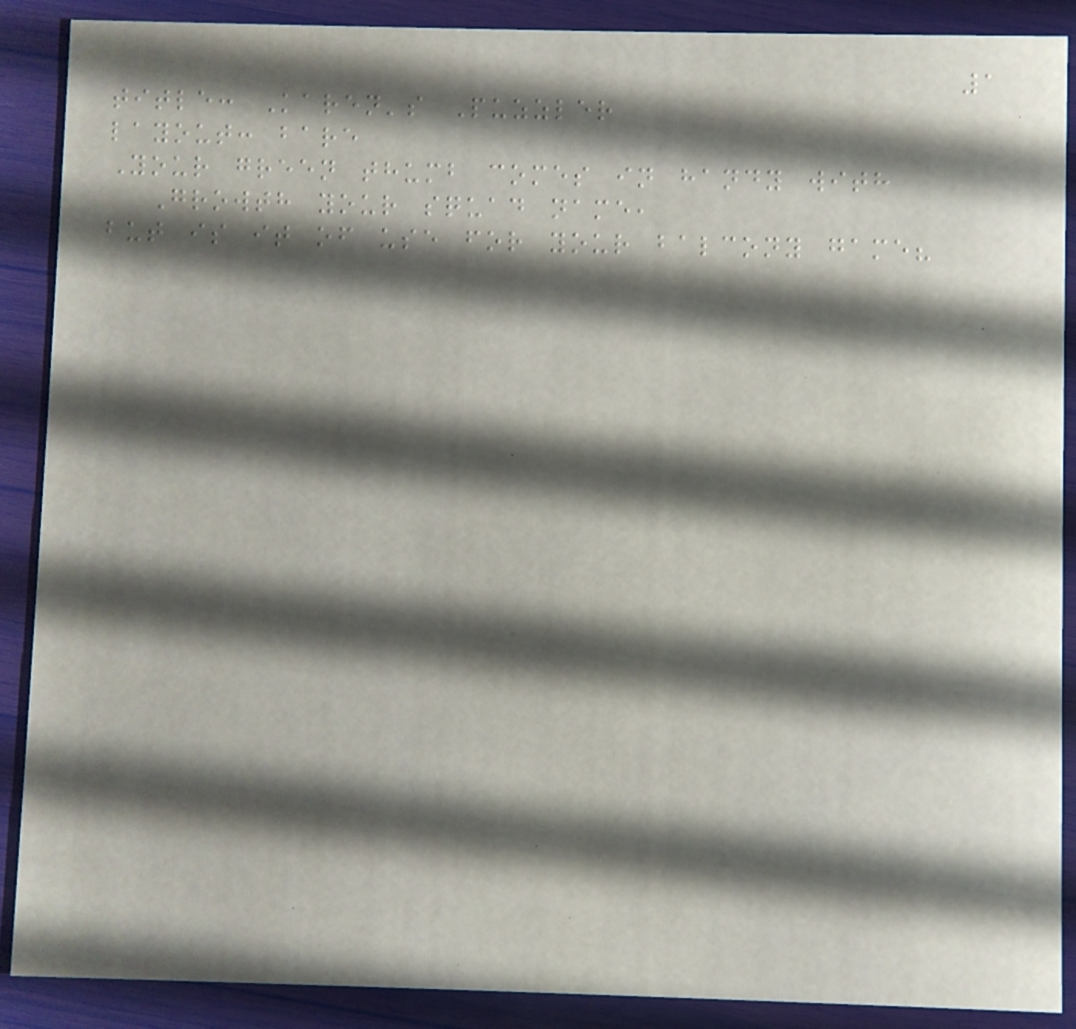1
title: Karen's Puzzler
layout: bare
Your green thumb comes in handy with
Growth your squad name,
but is it of use for your balcony game?
